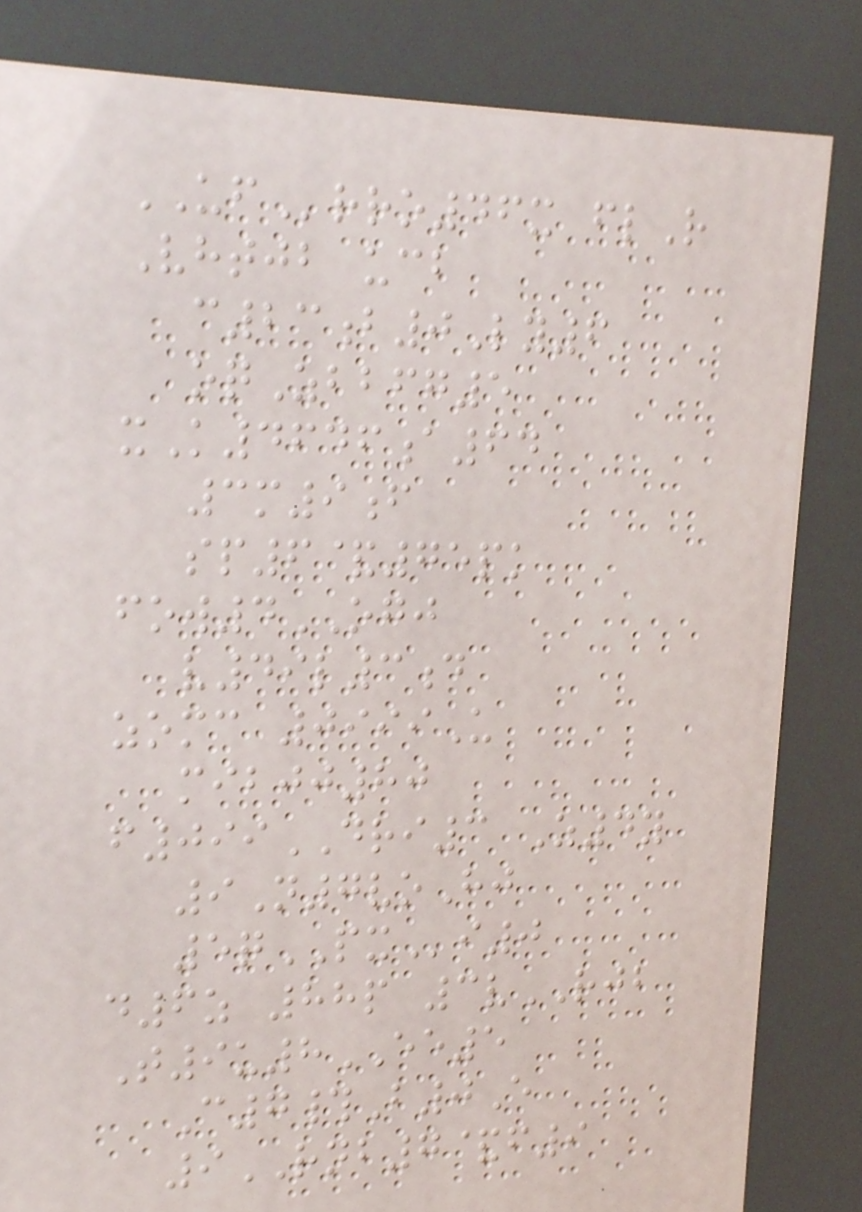UFrro46x flR
Vhtjb ucb
c23b0Ly6
oqZbbfg5
xK4646a64
3m9f
sp6&75pk
fow4OGJ
v49l3d
zomc 0999U
mibjj80
f099DRI3 Z4y
9N7voHj
5qPXi0
d6z 88p 3vRJB
T9u8EE5
C7#B0E
9RNB7&f9
